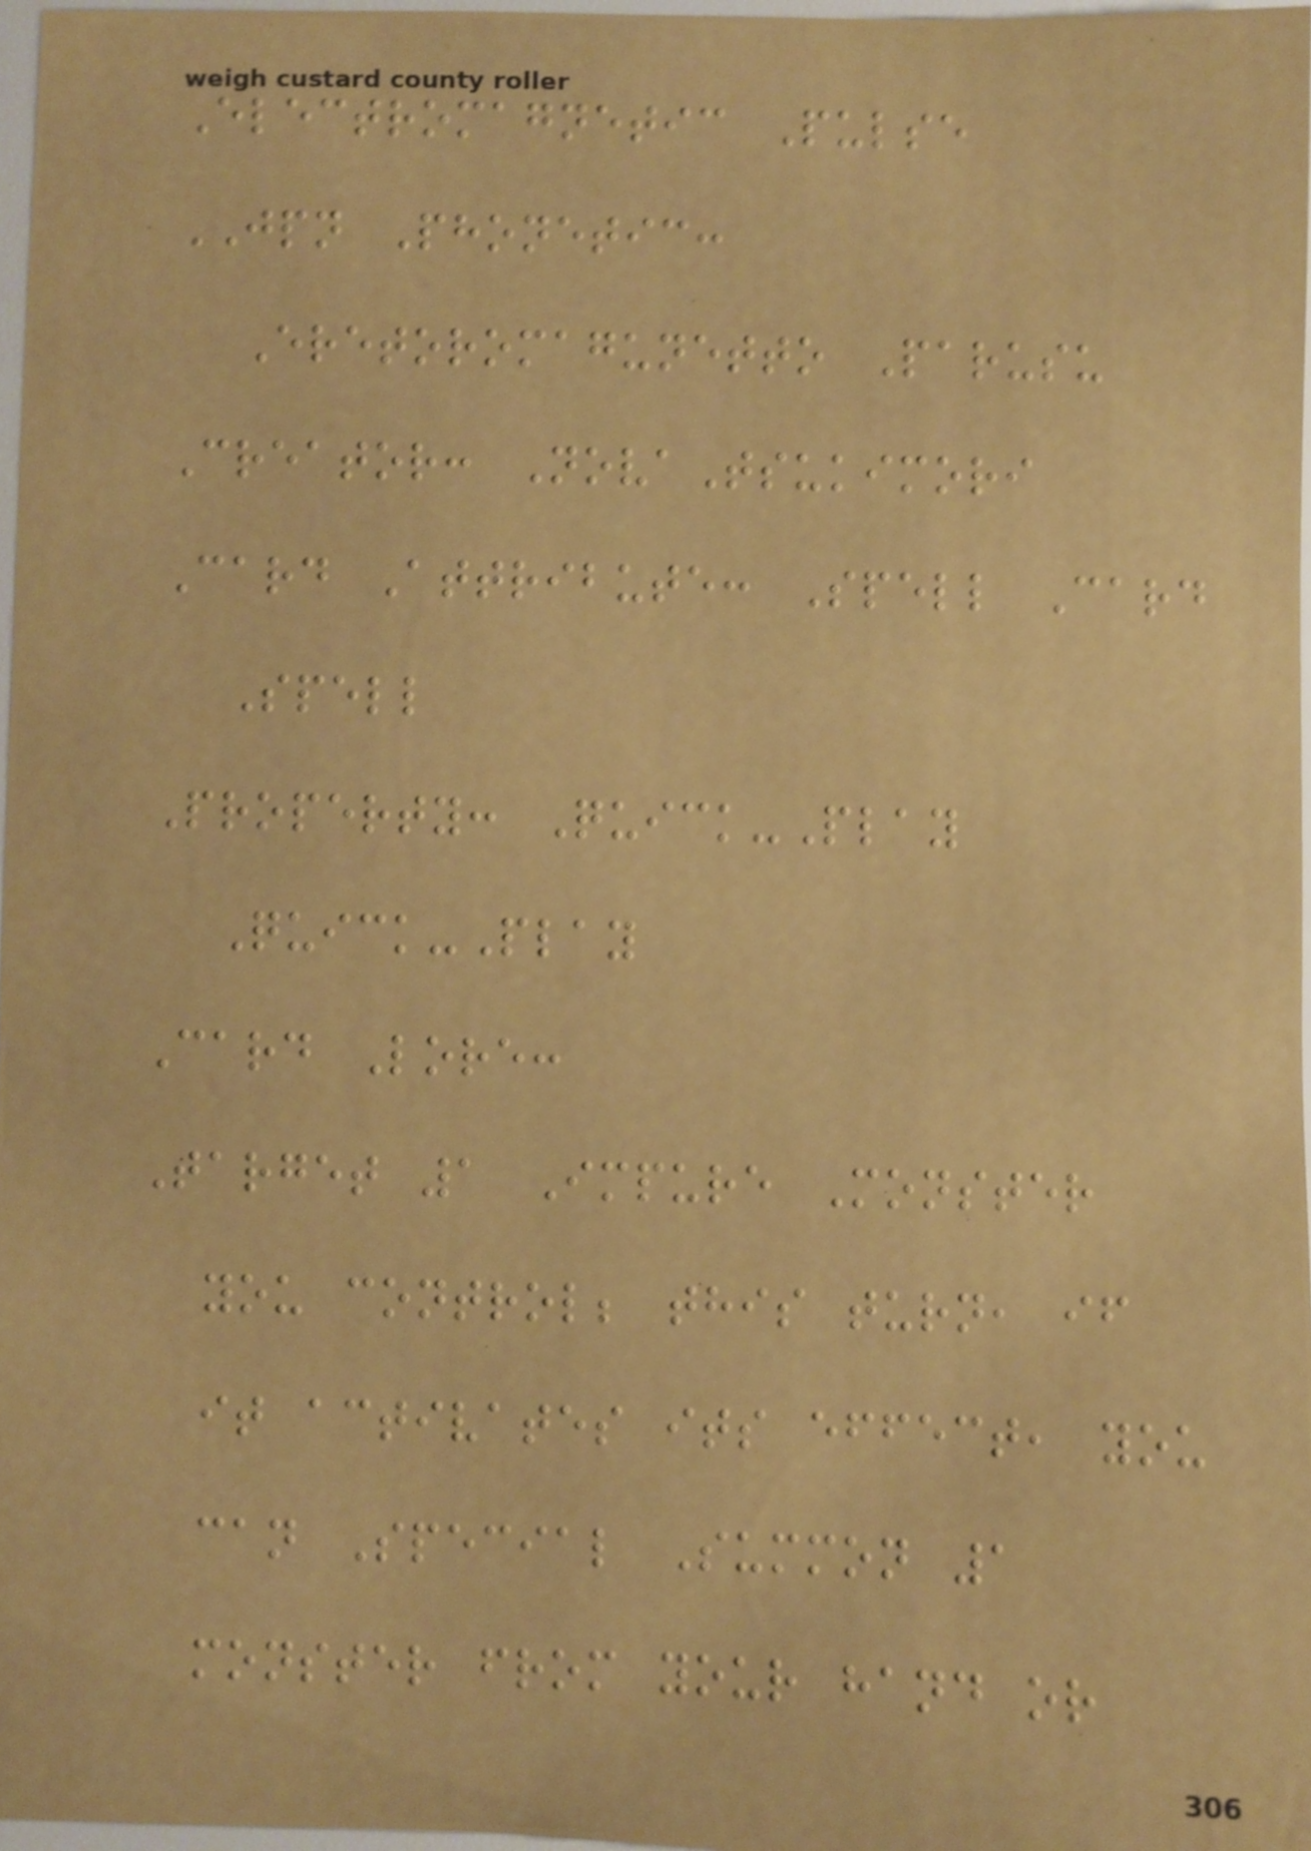Electromagnetic Pulse
JPN Phonetic:
Eretoromagunetto Parusu
Creator: NovaTsukimori
Card Attribute: Spell Card
Spell
Property: Quick-Play
Quick-Play
Card Lore:
Target 1 Impure Monster
you control; this turn, if
it activates its effect, you
can Special Summon 1
monster from your hand or
